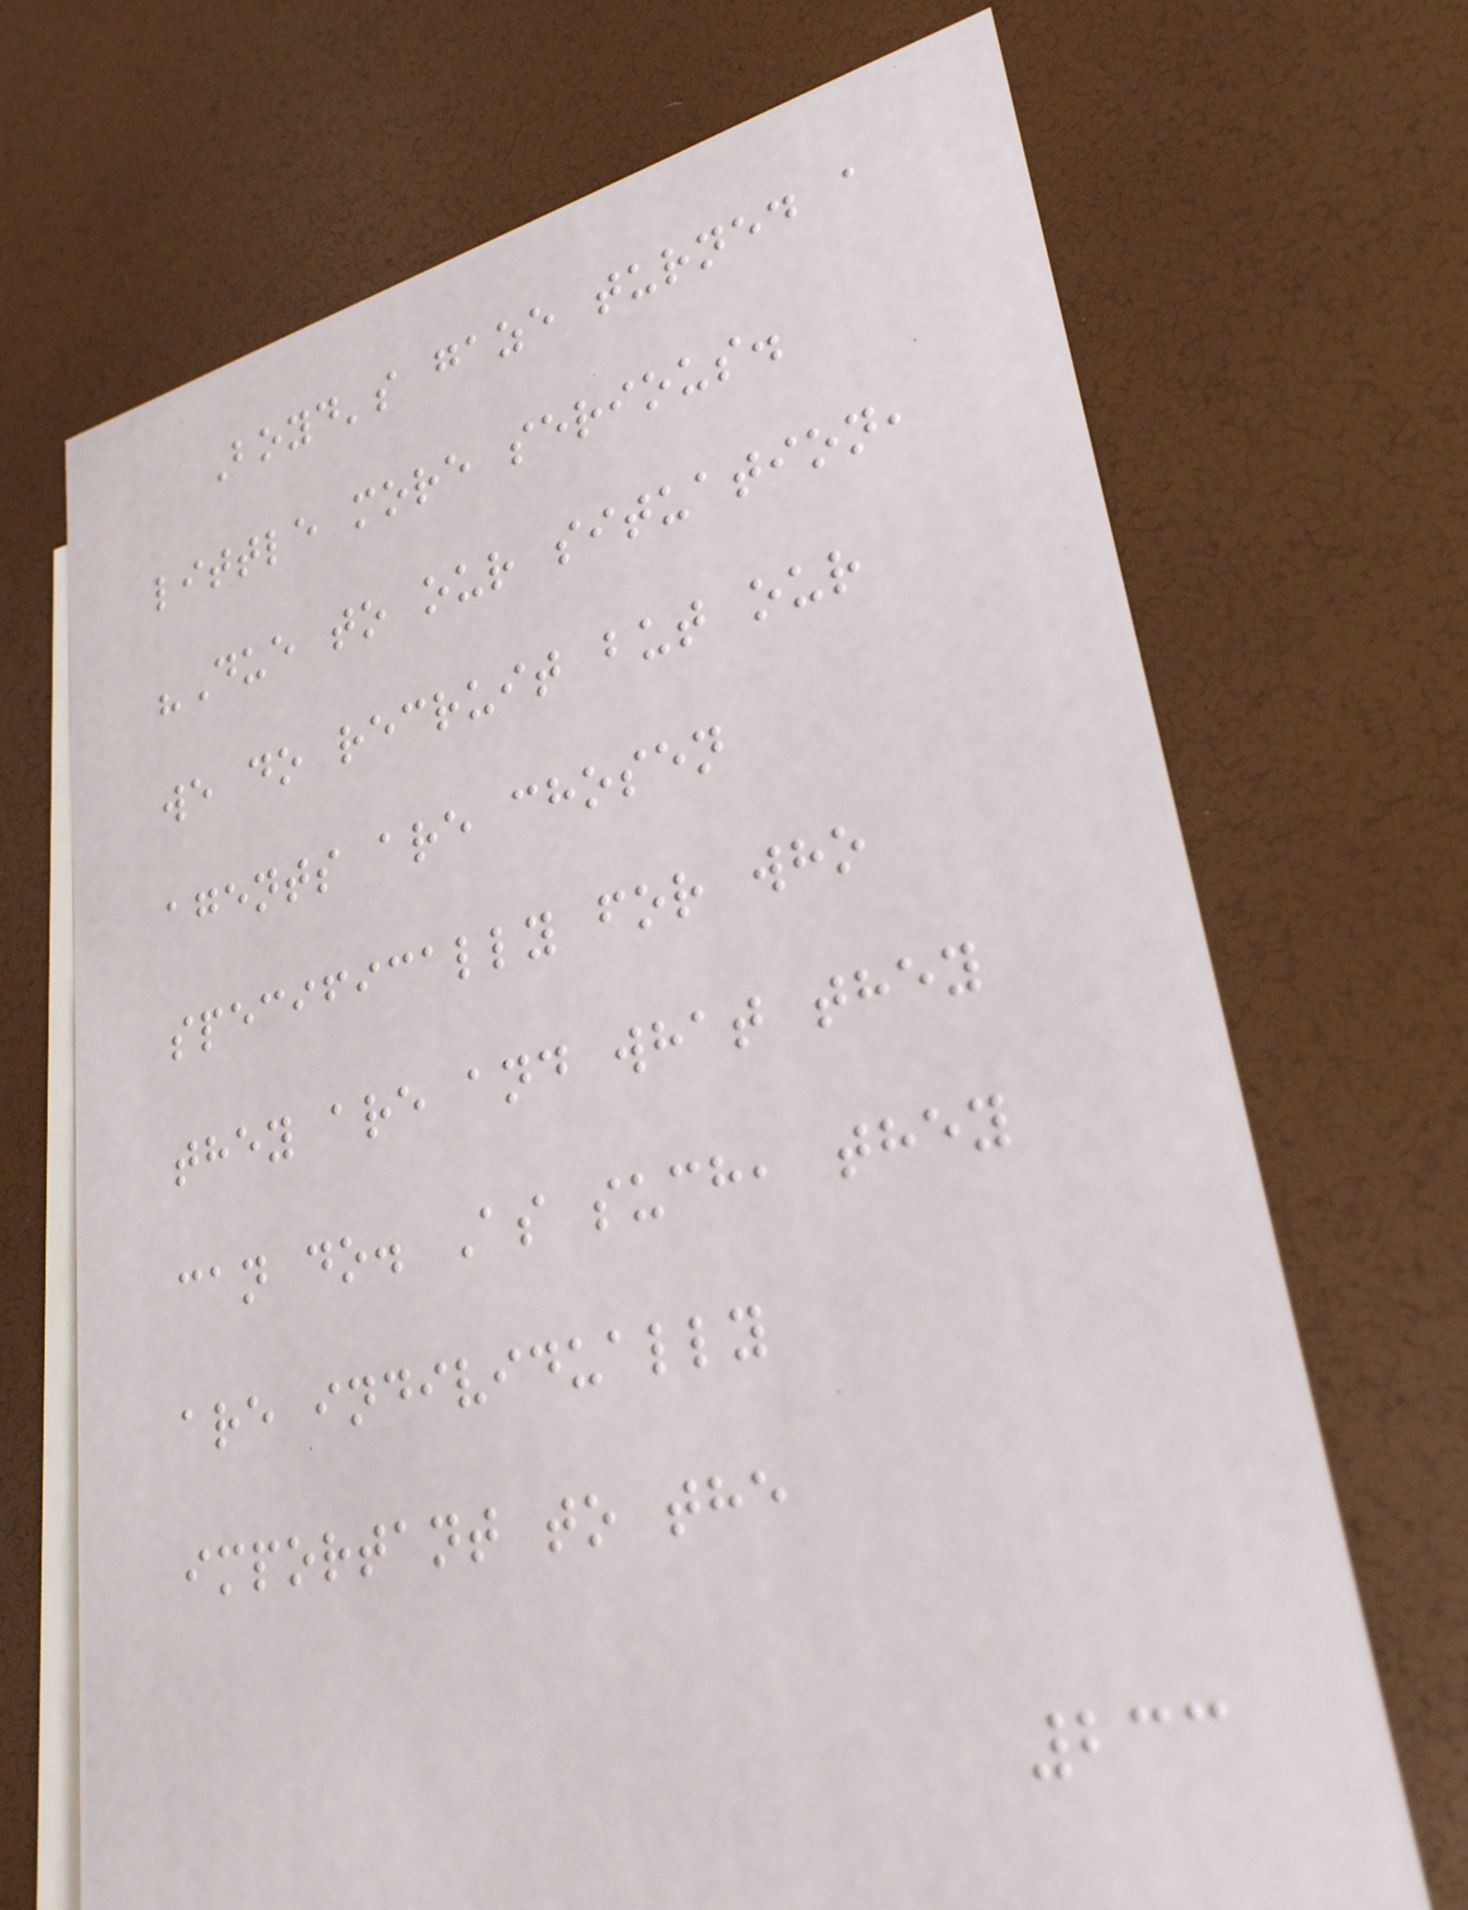Boyd's gaze turned a
little more serious.
"Due to our situation,
we do recruit but our
agents are chosen
specifically for who
they are and what they
can do. As such, they
are individually
important to the
233
